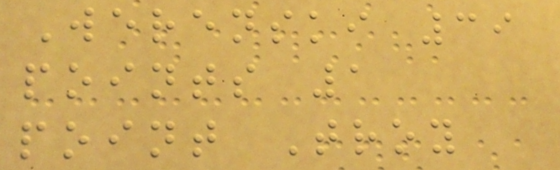Werenski 39
points 1
point Troy
